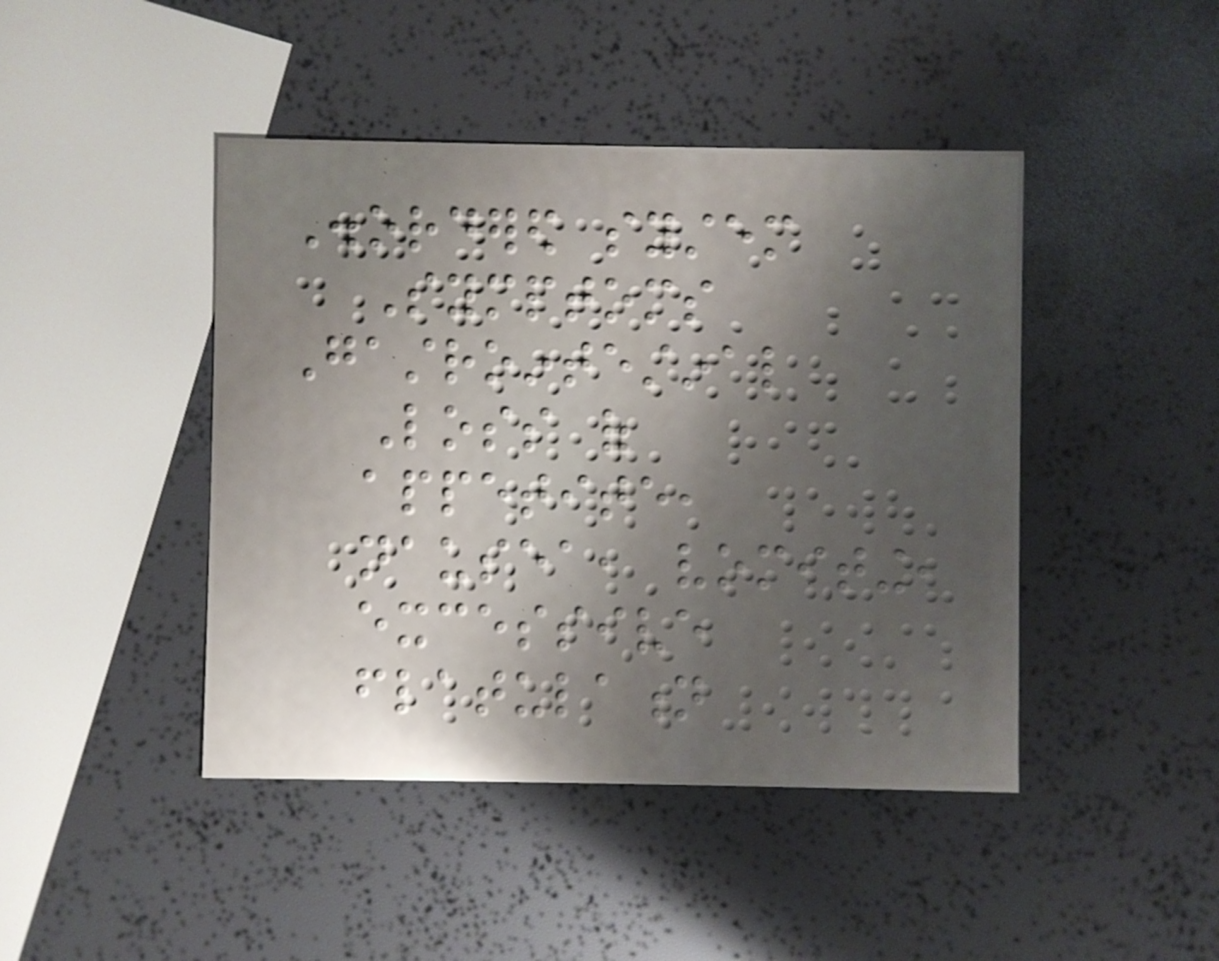Disordered system
Symptoms
Gastrointestinal
Loss of
appetite,
nausea, vomiting,
excessive
flatulation
